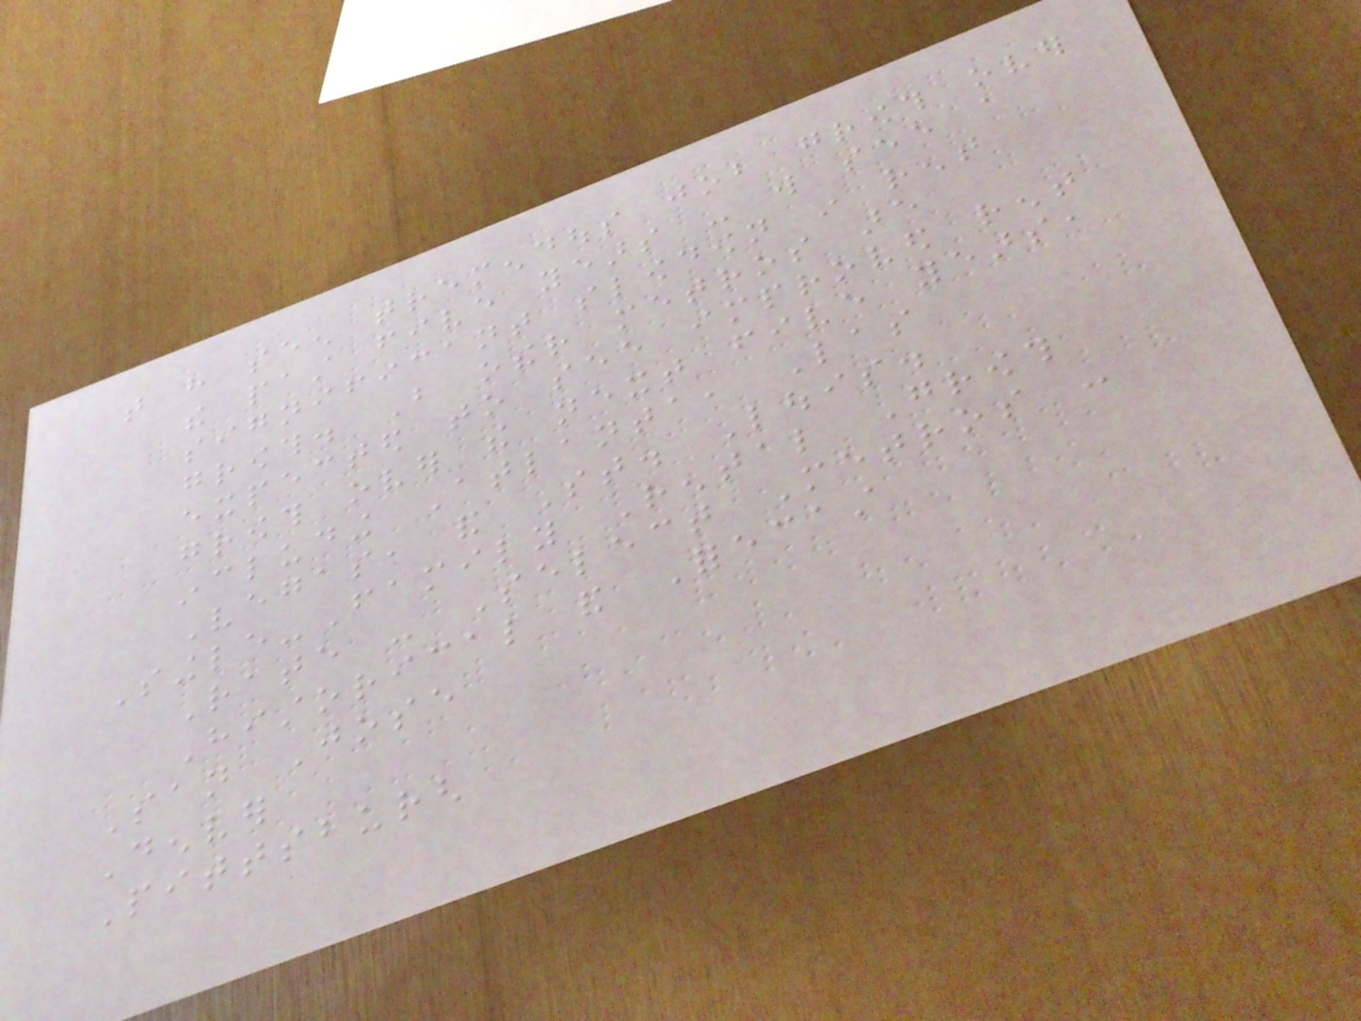that have seen tremendous job growth over
the past five years - will see a
significant slowdown in rent
growth. But other metros are
expected to see improved rent
growth over the next five years,
including Atlanta, Las
Vegas, and St. Louis.
Single-Family Rental Growth
Rate - Select Metros -
Historical and Forecast
San Jose
Denver
Pittsburgh
